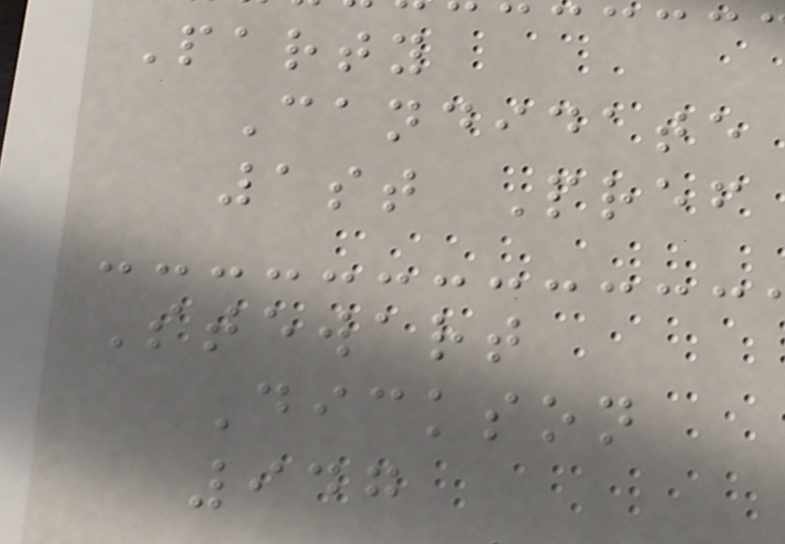Party
Candidate
1st Pref
Stewart
Dickson
947
